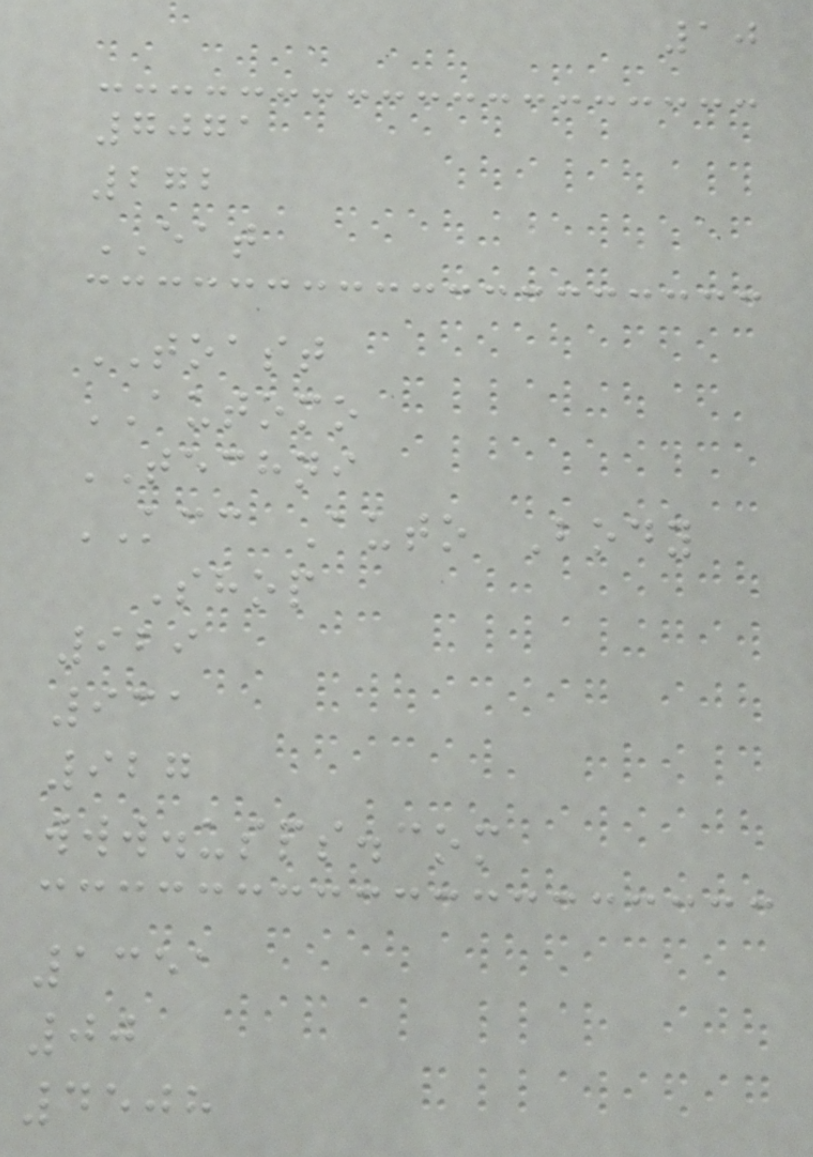10
7071
272
EAT
TOAST
AUTOMO
TECHNI
KCC Auto Body
Shop
929
931
927
www.usps.com
1351
00
4508
